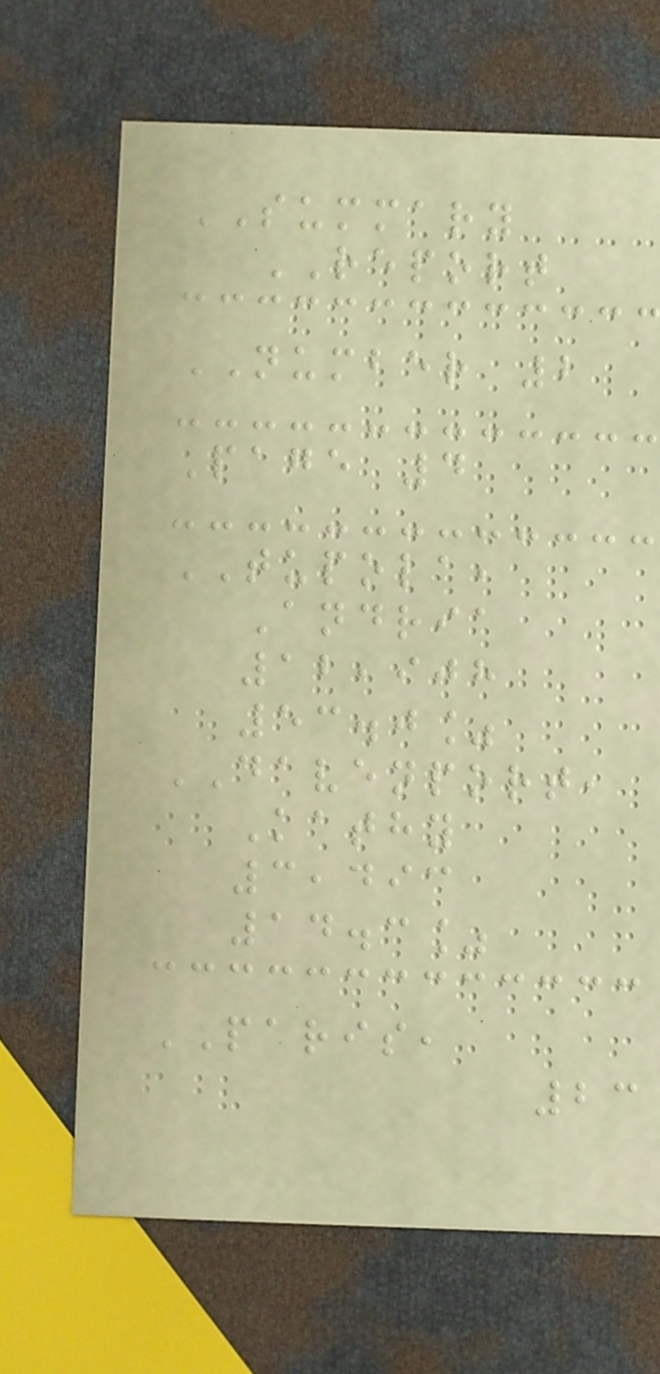SUMMARY
REPORT
NUMBER 2
Page 4
TUPOLA,
Andria
12,908
53.0%
DAVENPORT,
Kathy
3,493
14.3%
PARIS,
23
